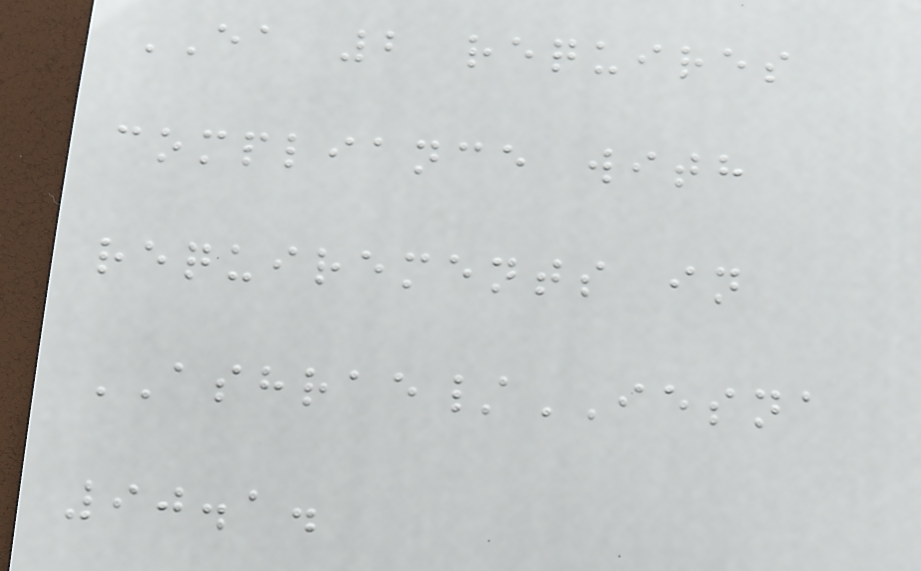EA 2 requires
compliance with
requirements in
ASHRAE/IESNA
90.1.
